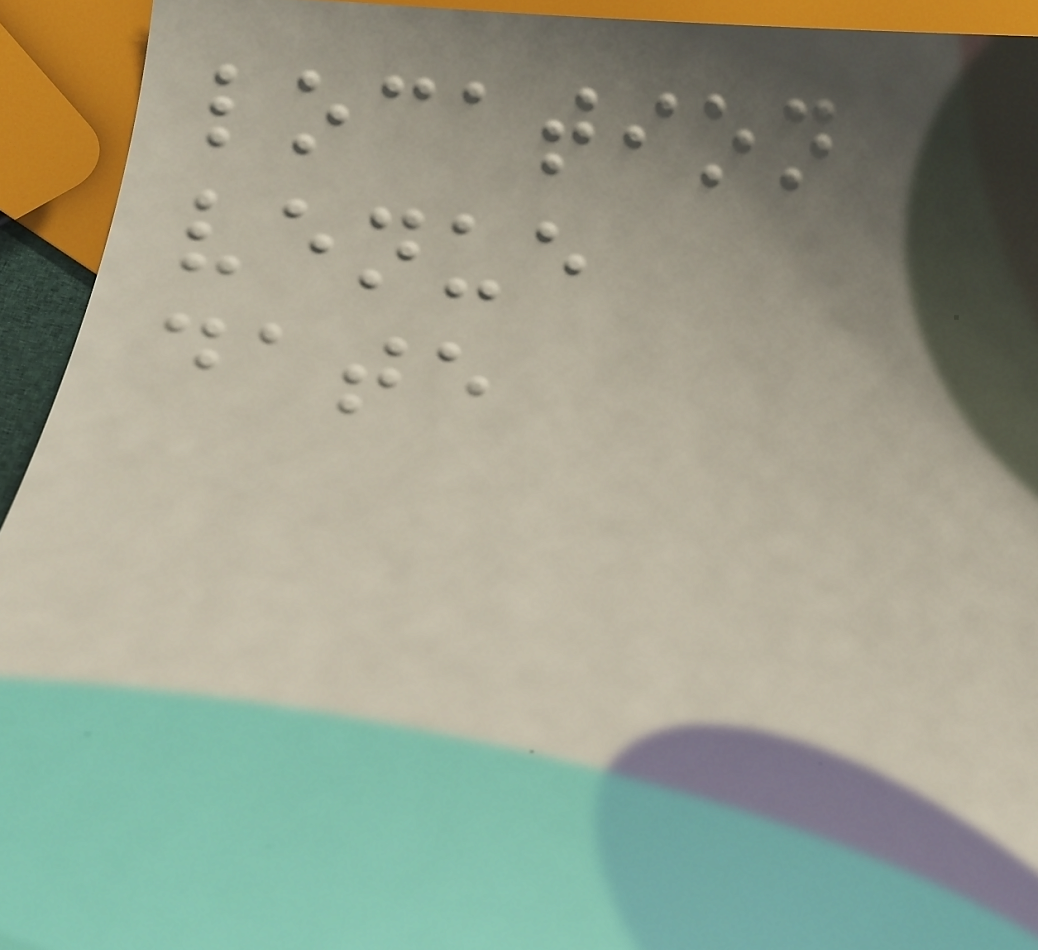location
venue
date
